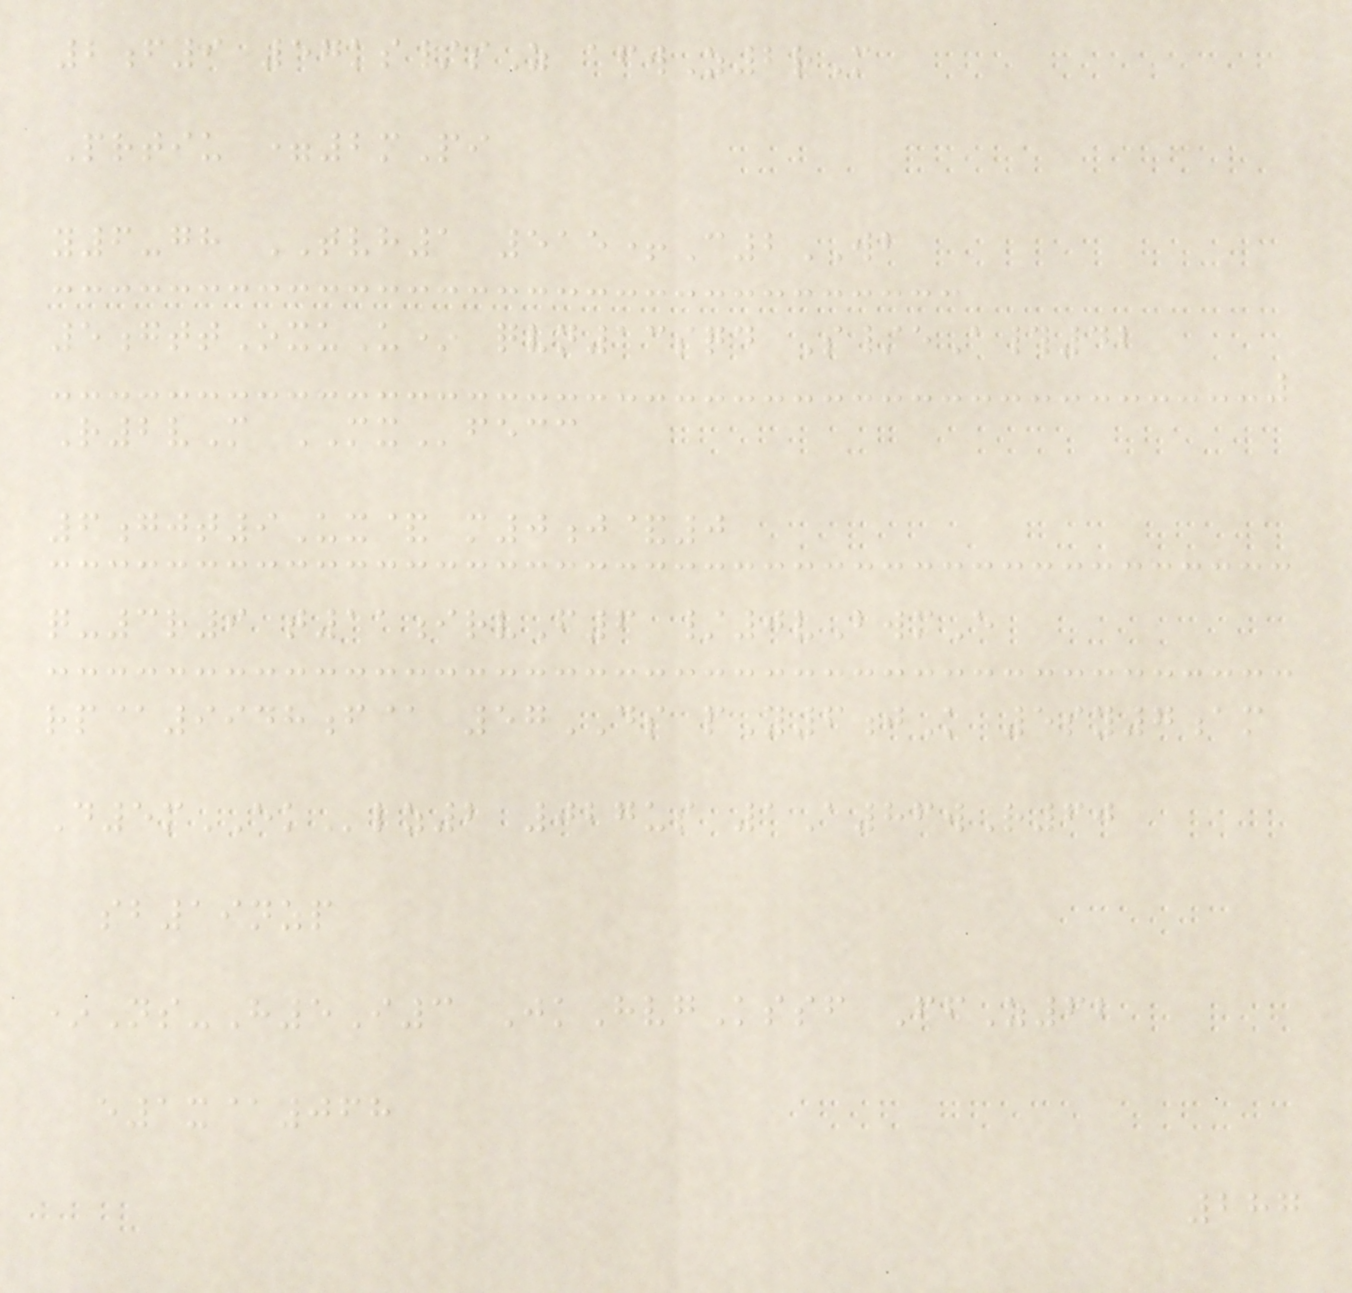2f9 57ks/sZ afwZ2rM
Prtiu =2mPi
y6-gh TVH1 515+C2WB
5gttOxuU* qvn13sqd S/eA#42
R2vM MXfecc
6gjt9Ux& m0j&0
q-3r9 t11irvF6 /0vBwmE
rp@9948f@ 57DS pY6jK 5sy7am
D5mEKlz2 027us 1A86wR60
sb19nzp
*Ns-H5I3 JkHvgKssf FfZ62
e1x@068
287
